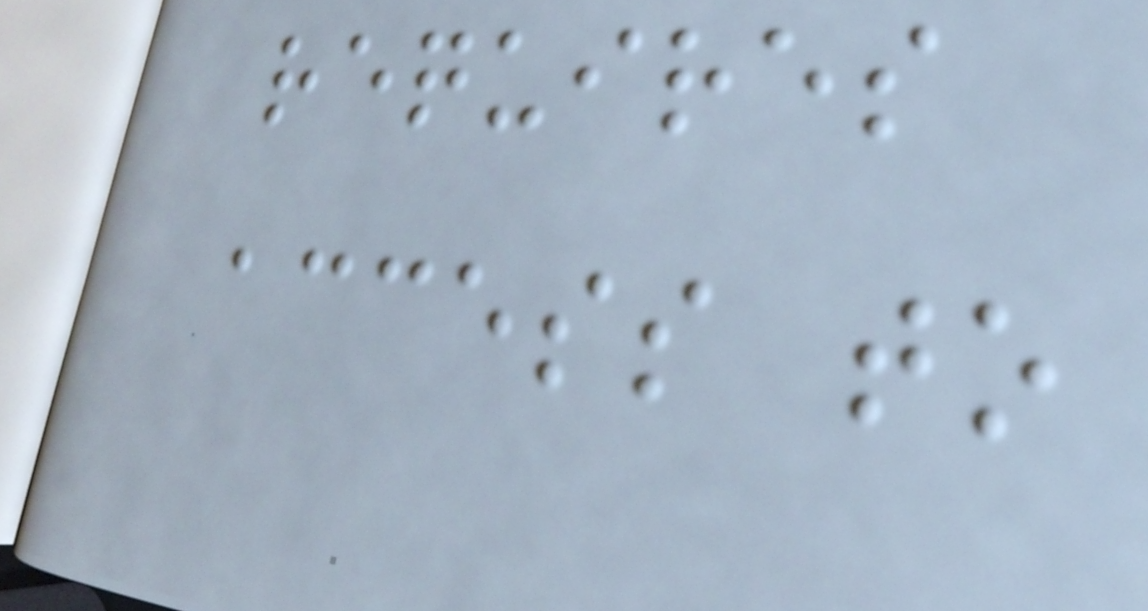requires
access to
